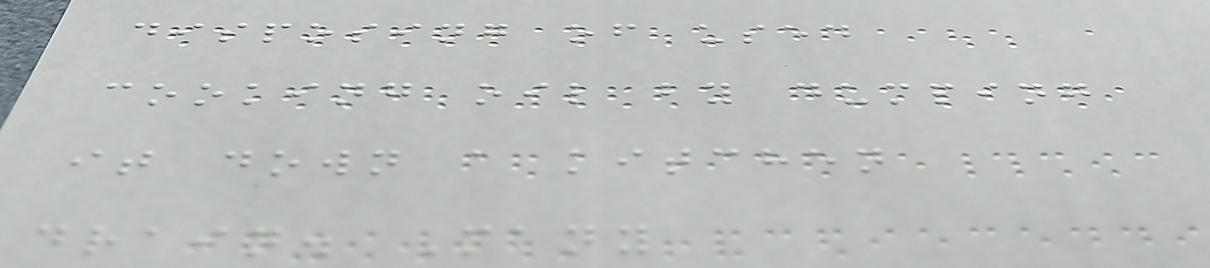disposing of used
cooking oil by dumping
it down a kitchen
drain. Many
